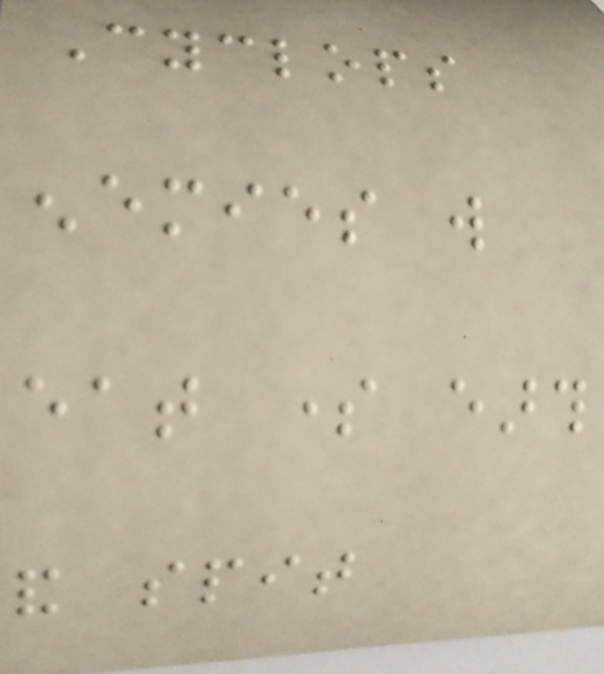Cyclops
enemies will
eat some earth
and spit
